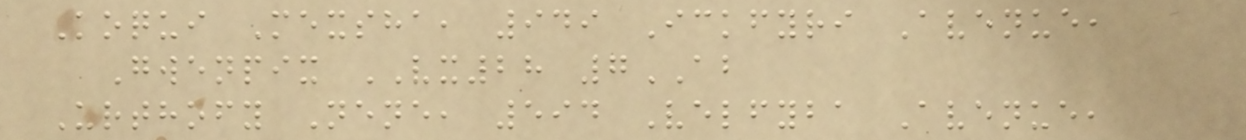Koqui Mexsha, 949 Ickfyri Avenue,
Gwenpix VX28 7AB
Urthofy Nene, 594 Velfyba Avenue,
